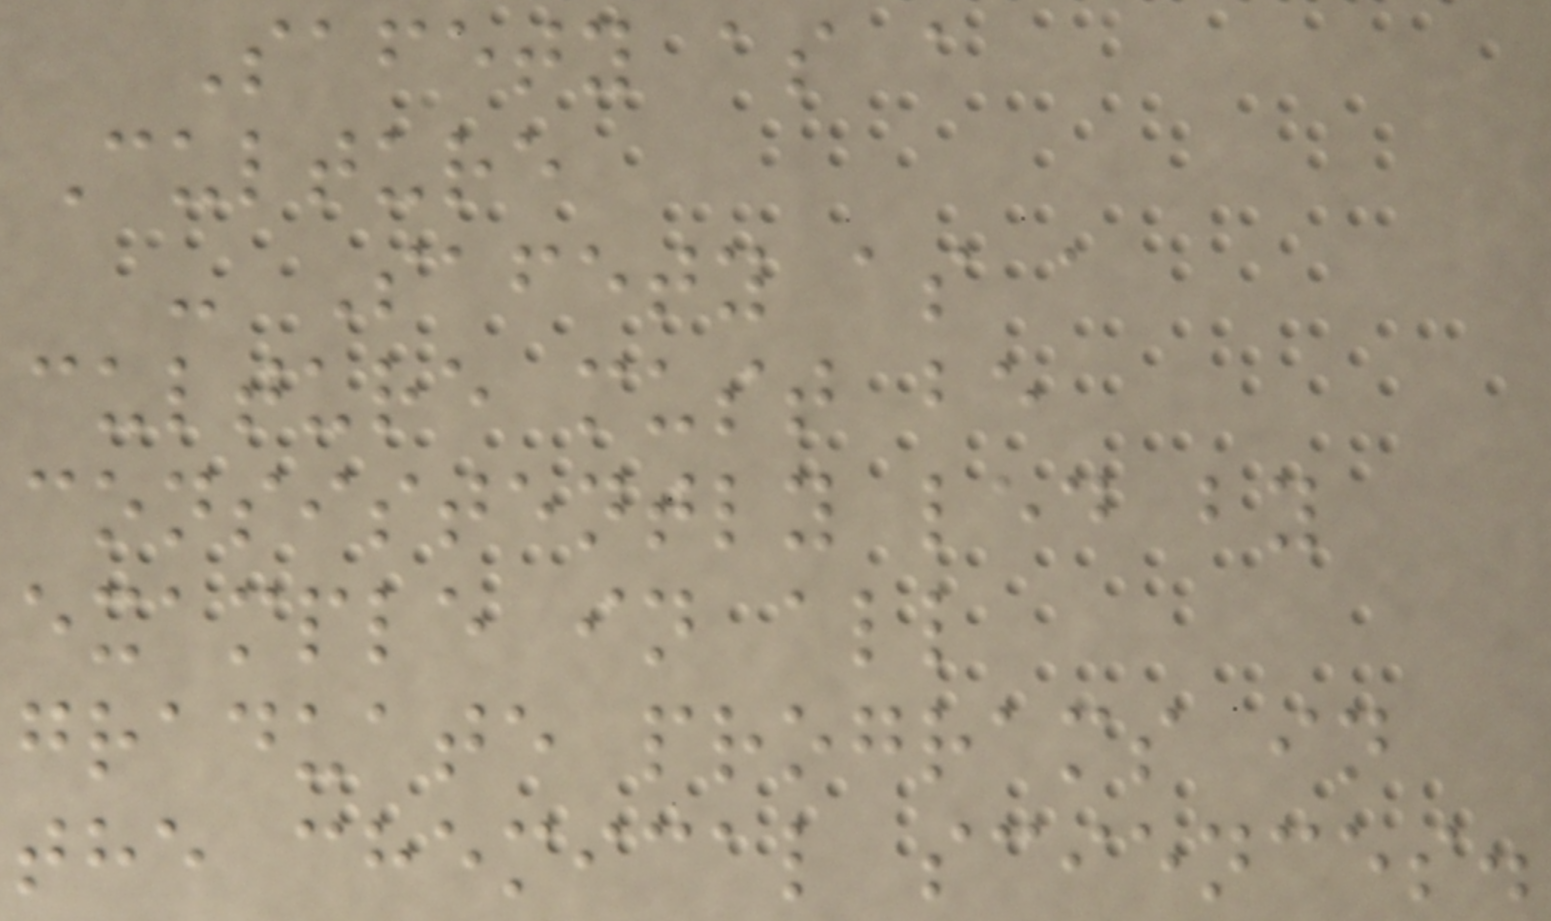Safety as a
Culture
- Safety as a
culture must be
consistently led by
example in all
graduate programs in
the chemical sciences.
